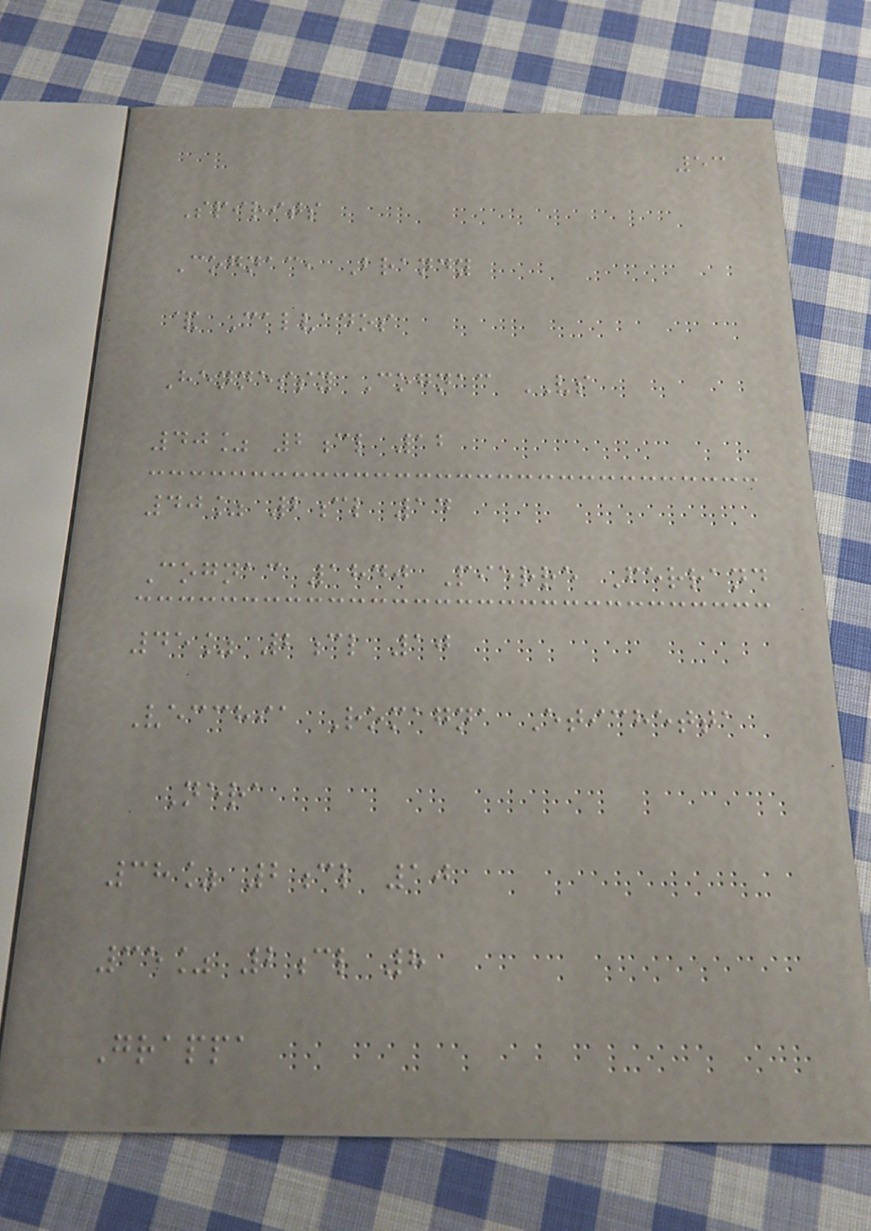53
Spirits
Cognac, Brandy
& Calvados
Hennessy Cognac VS
40% 2cl 12
40% 2cl 14
Cognac 1840 Pierre Ferrand
45% 2cl 10
Vecchia Romagna Etichetta
Nera
38% 2cl 10
35% 2cl 8
Grappa
